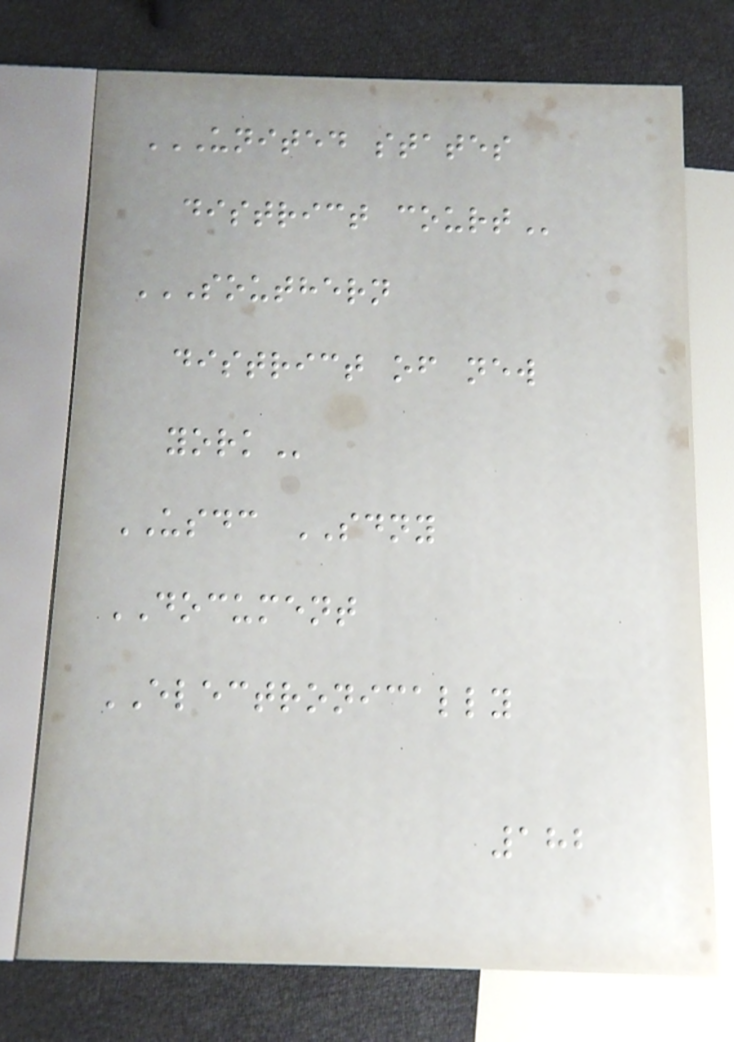UNITED STATES
DISTRICT COURT
SOUTHERN
DISTRICT OF NEW
YORK
USDC SDNY
DOCUMENT
ELECTRONICALLY
182
